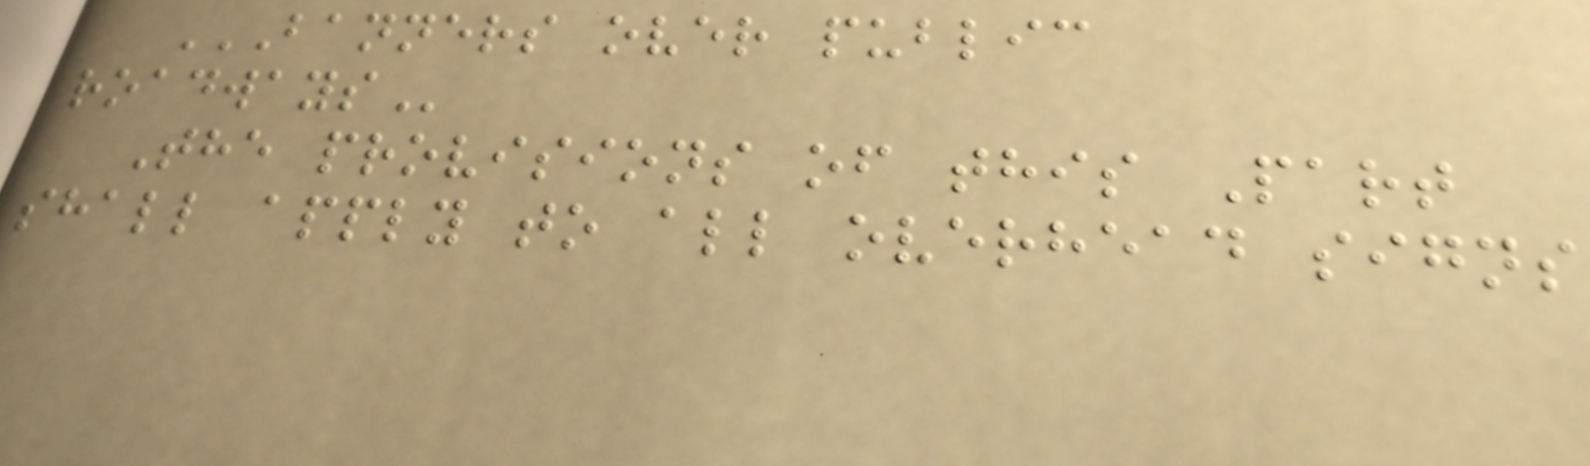BANNERS OVER PUBLIC
ROADWAYS
The provisions of this Part
shall apply to all overhead signs
